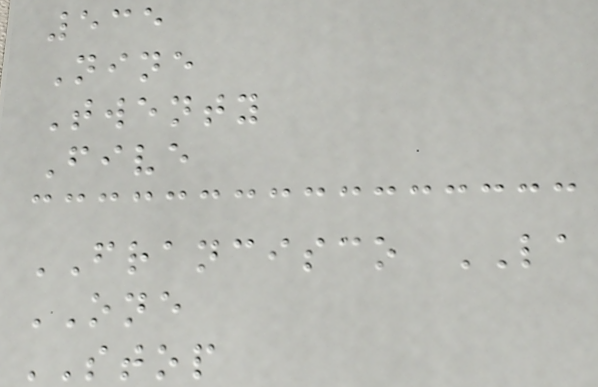535
Nine
Twenty
Five
FRANCISCO LA
ONE
STOP
